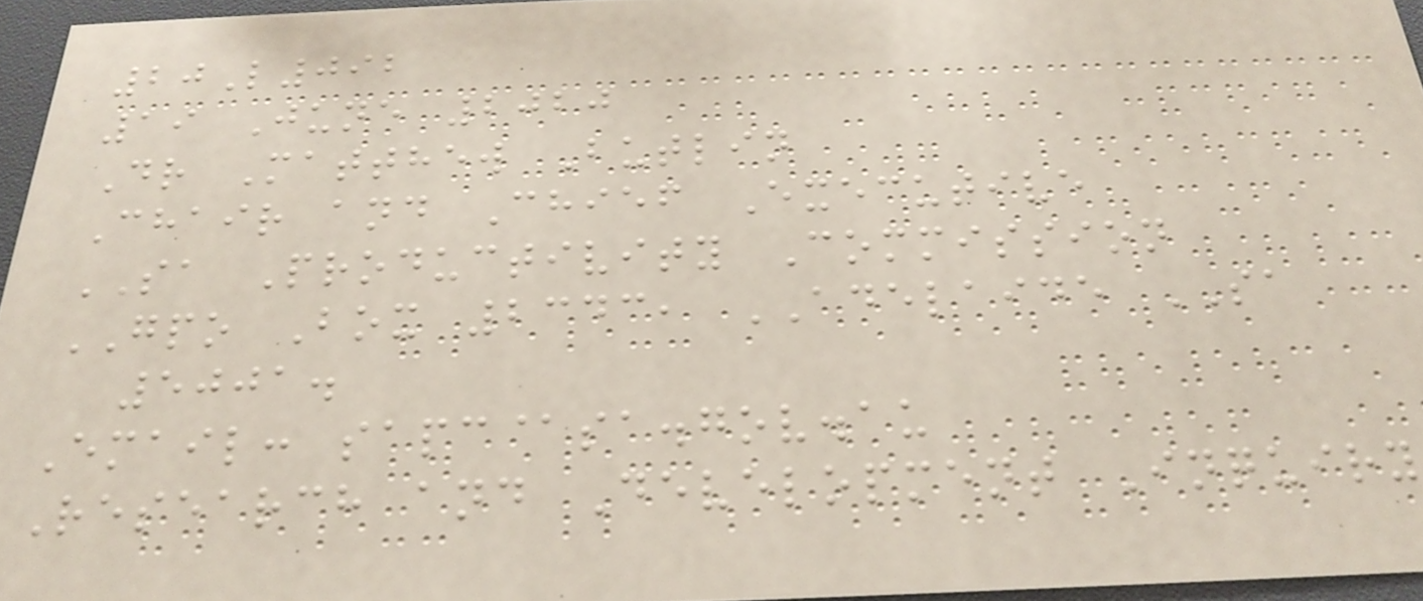20L092
19 June 2020
Dr Matthew Butlin
Chair and Chief Executive
SA Productivity Commission
GPO Box 2343, ADELAIDE SA
5001.
Email: sapc@sa.gov.au
Research and Development Inquiry
